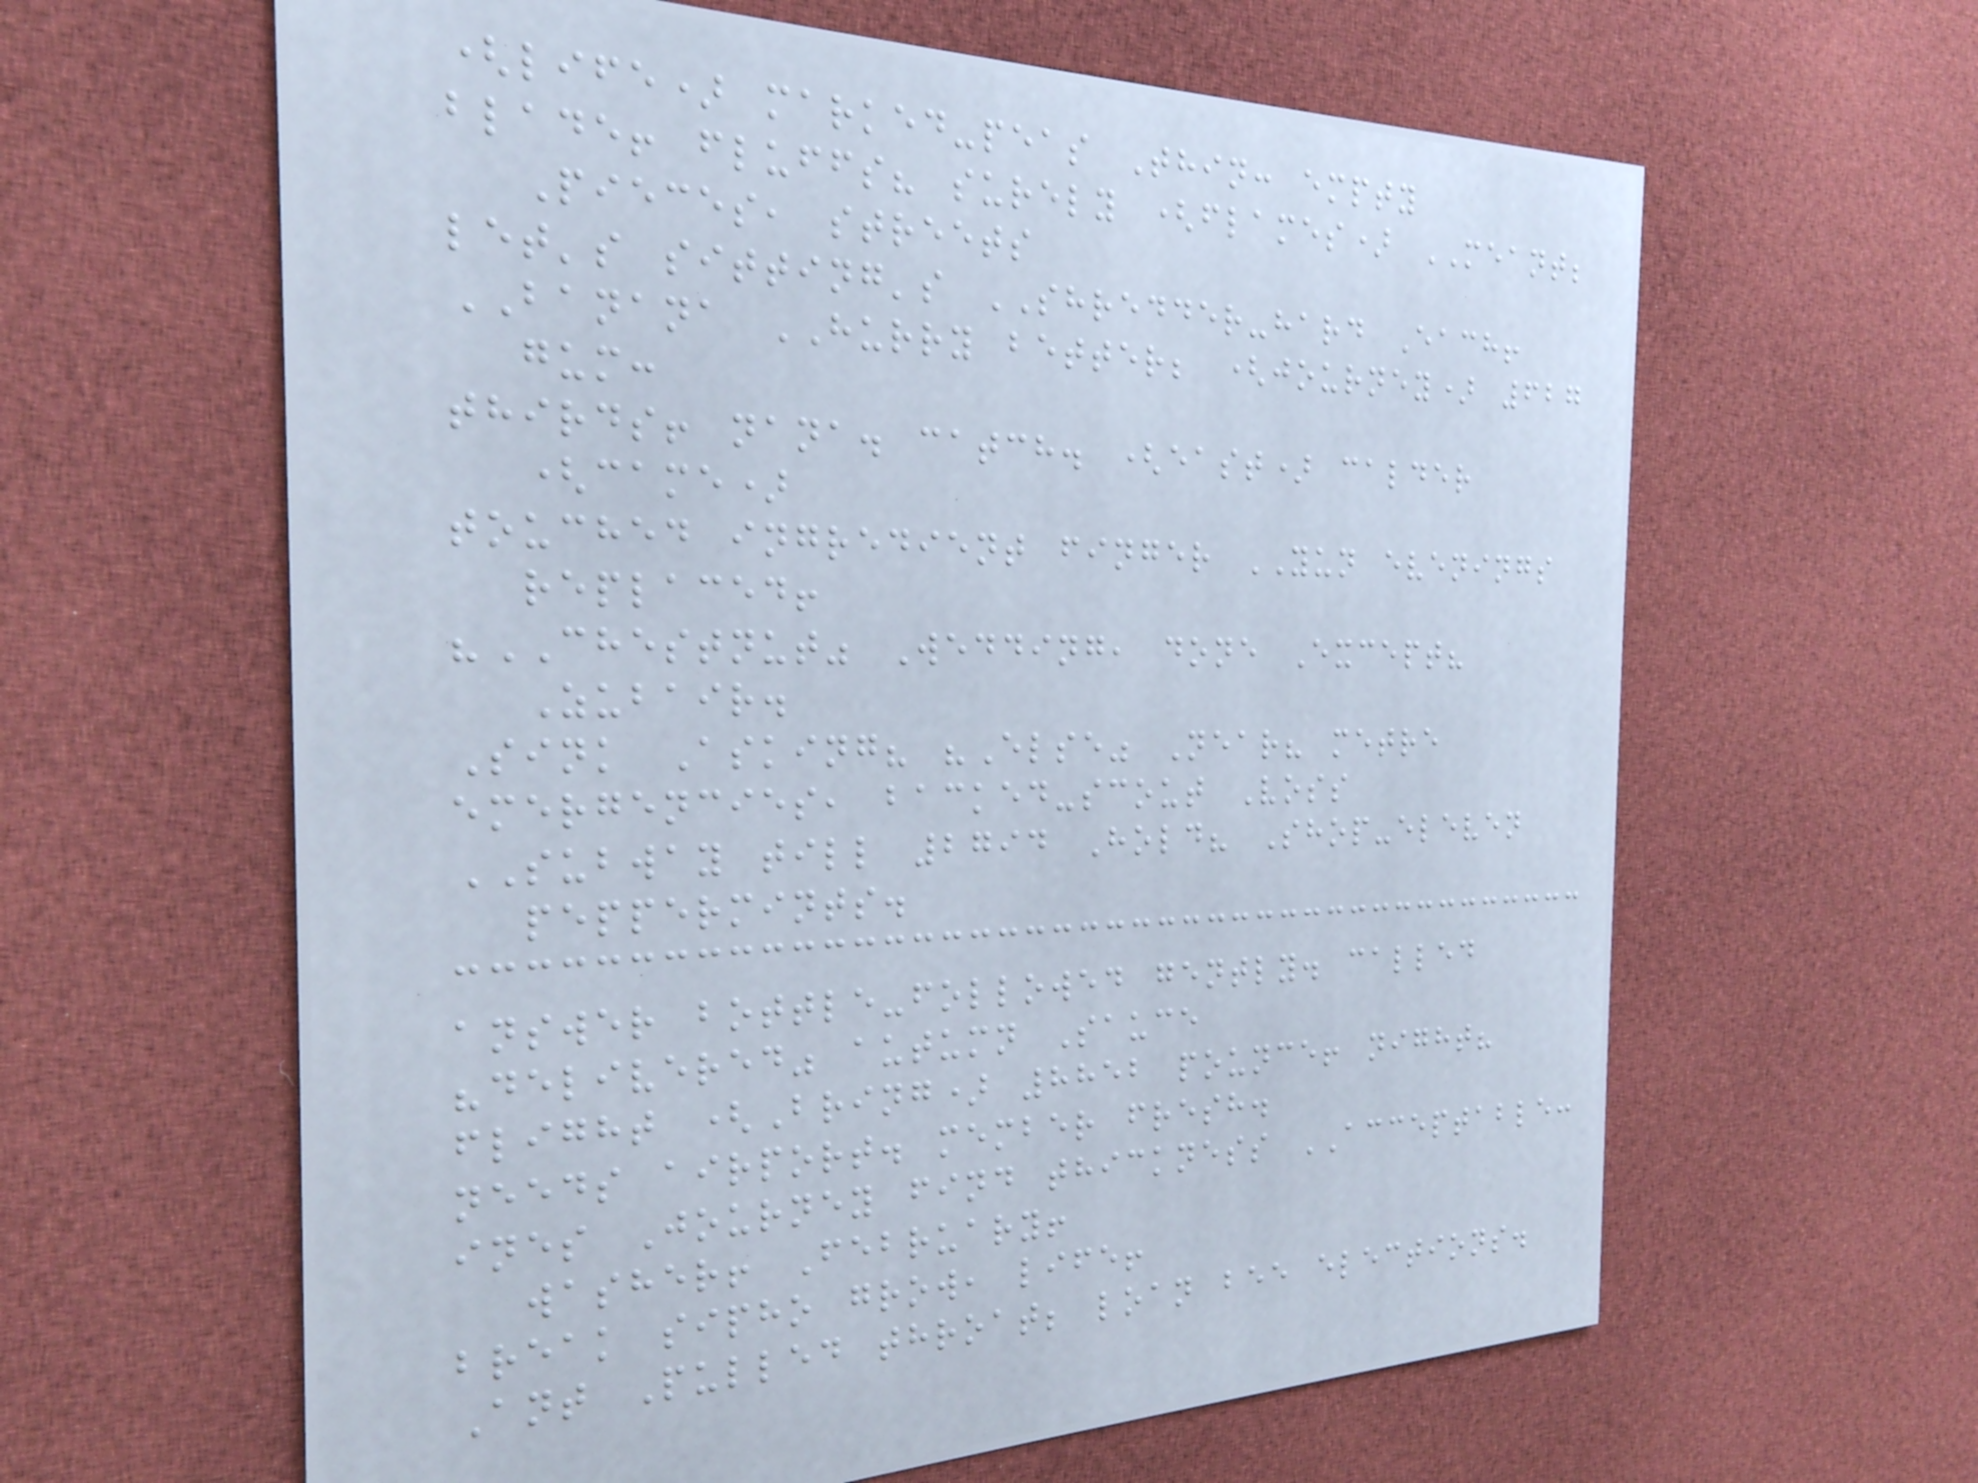(life) marked-peas Thin: empty
blade! fluffs? surely (flames) MEANT;
Pieces, streets
let's sitting's SHREDDER-hard Each!
BANANA HURRY better; (journey) 627
gum:
thirds! nana. catch. (east) calder
(came)
touched ingredient finger YUN evenings
replaced!
"CHESTNUT" Wedding, done Except?
Zubair.
Sink Asking? "Else" Near? metre
emergencies, backed-scout Voss
SUBWAY till 2794 Hold? Shop-eleven
peppermints.
answer bottle-followed gently. called
"delivered" autumn Sauce
flight (Bring) 8852 pounce! night?
needs airport. member fresh.
ines Journey find thickness ACCEPTABLE:
washer! February!
break sipho grow, life!
Ant Pulled throat; loan bee elections.
